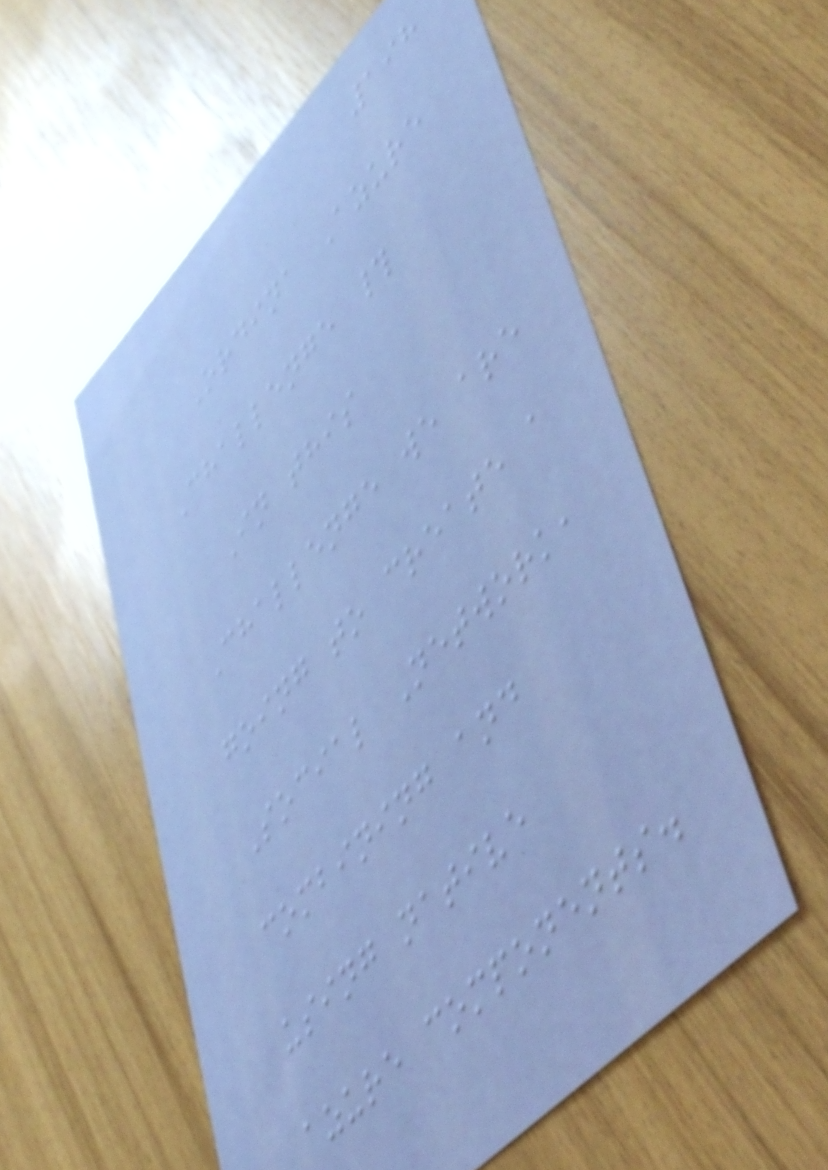198
Ordina Azure
Challenge #
In this
Challenge we are
going to create a
Social Network,
combining and
using native
azure components.
